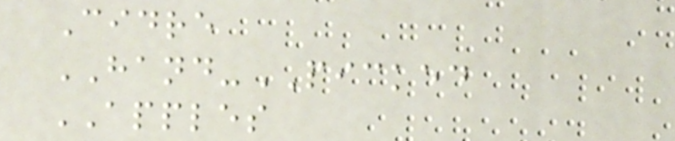Cidre
HAND-PICKED
APPLES
